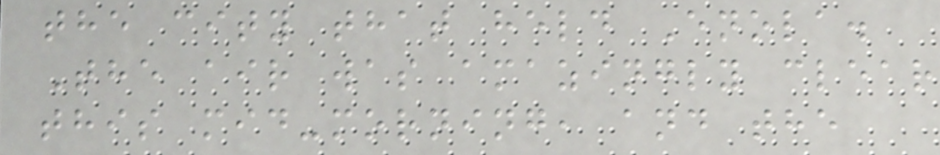the city that held Enola.
The air was amazingly clear
this mid-morning, and the
